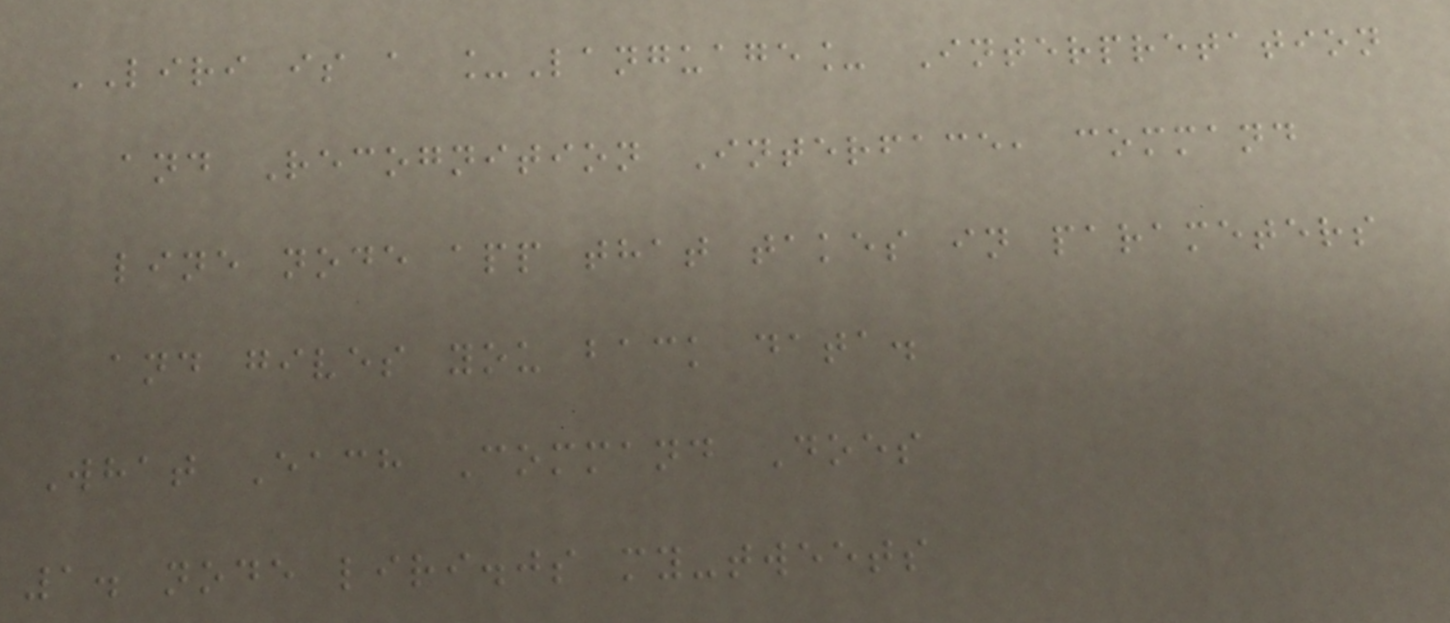LIRI is a _Language_ Interpretation
and Recognition Interface, command
line node app that takes in parameters
and gives you back data.
What Each Command Does
1. node liri.js my-tweets
